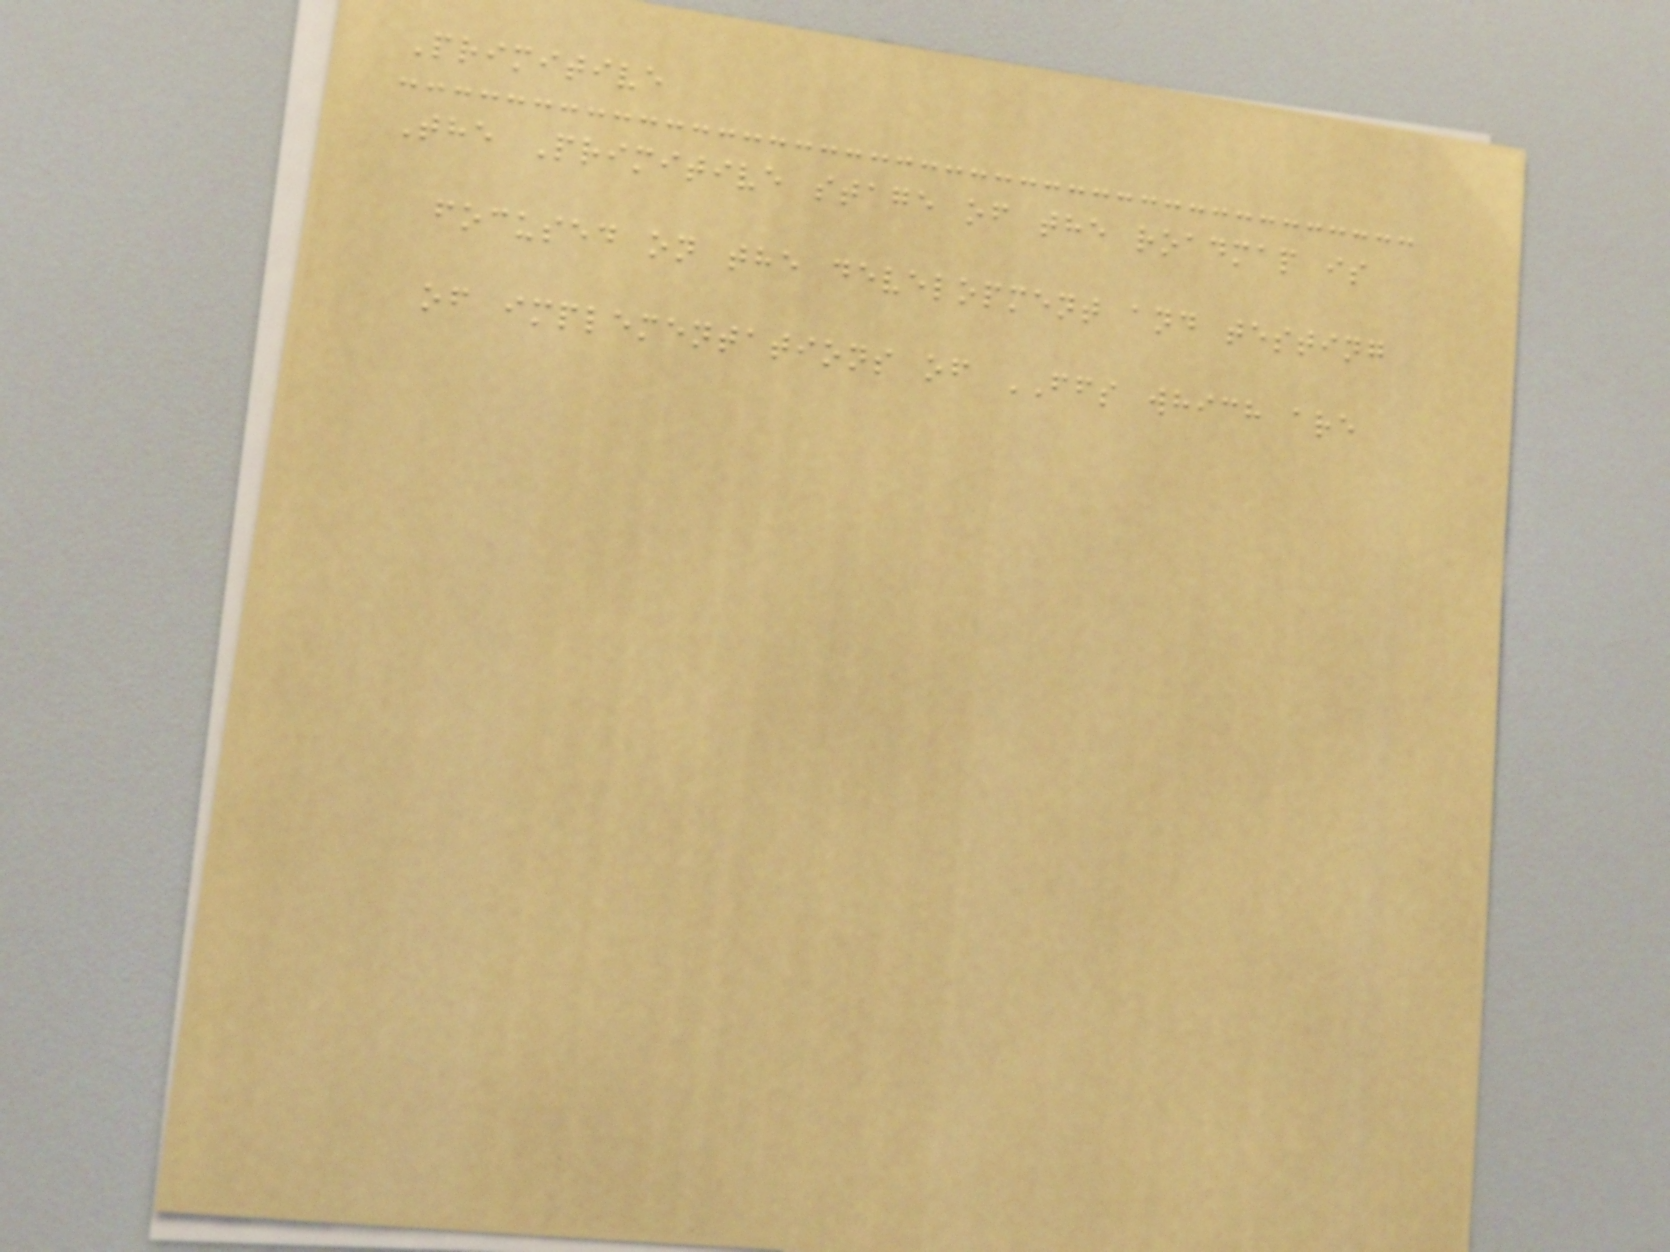Primitive
The Primitive stage of the roadmap is
focused on the development and testing
of implementations of FFS which are
